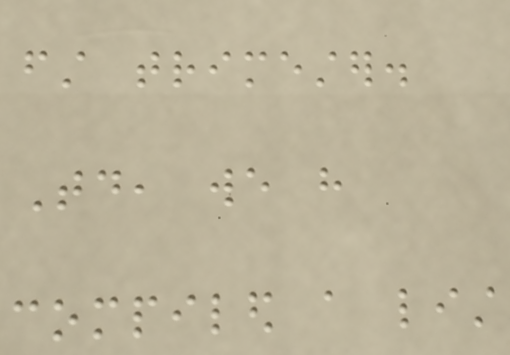first trimester.
Today, we have
compiled a list
